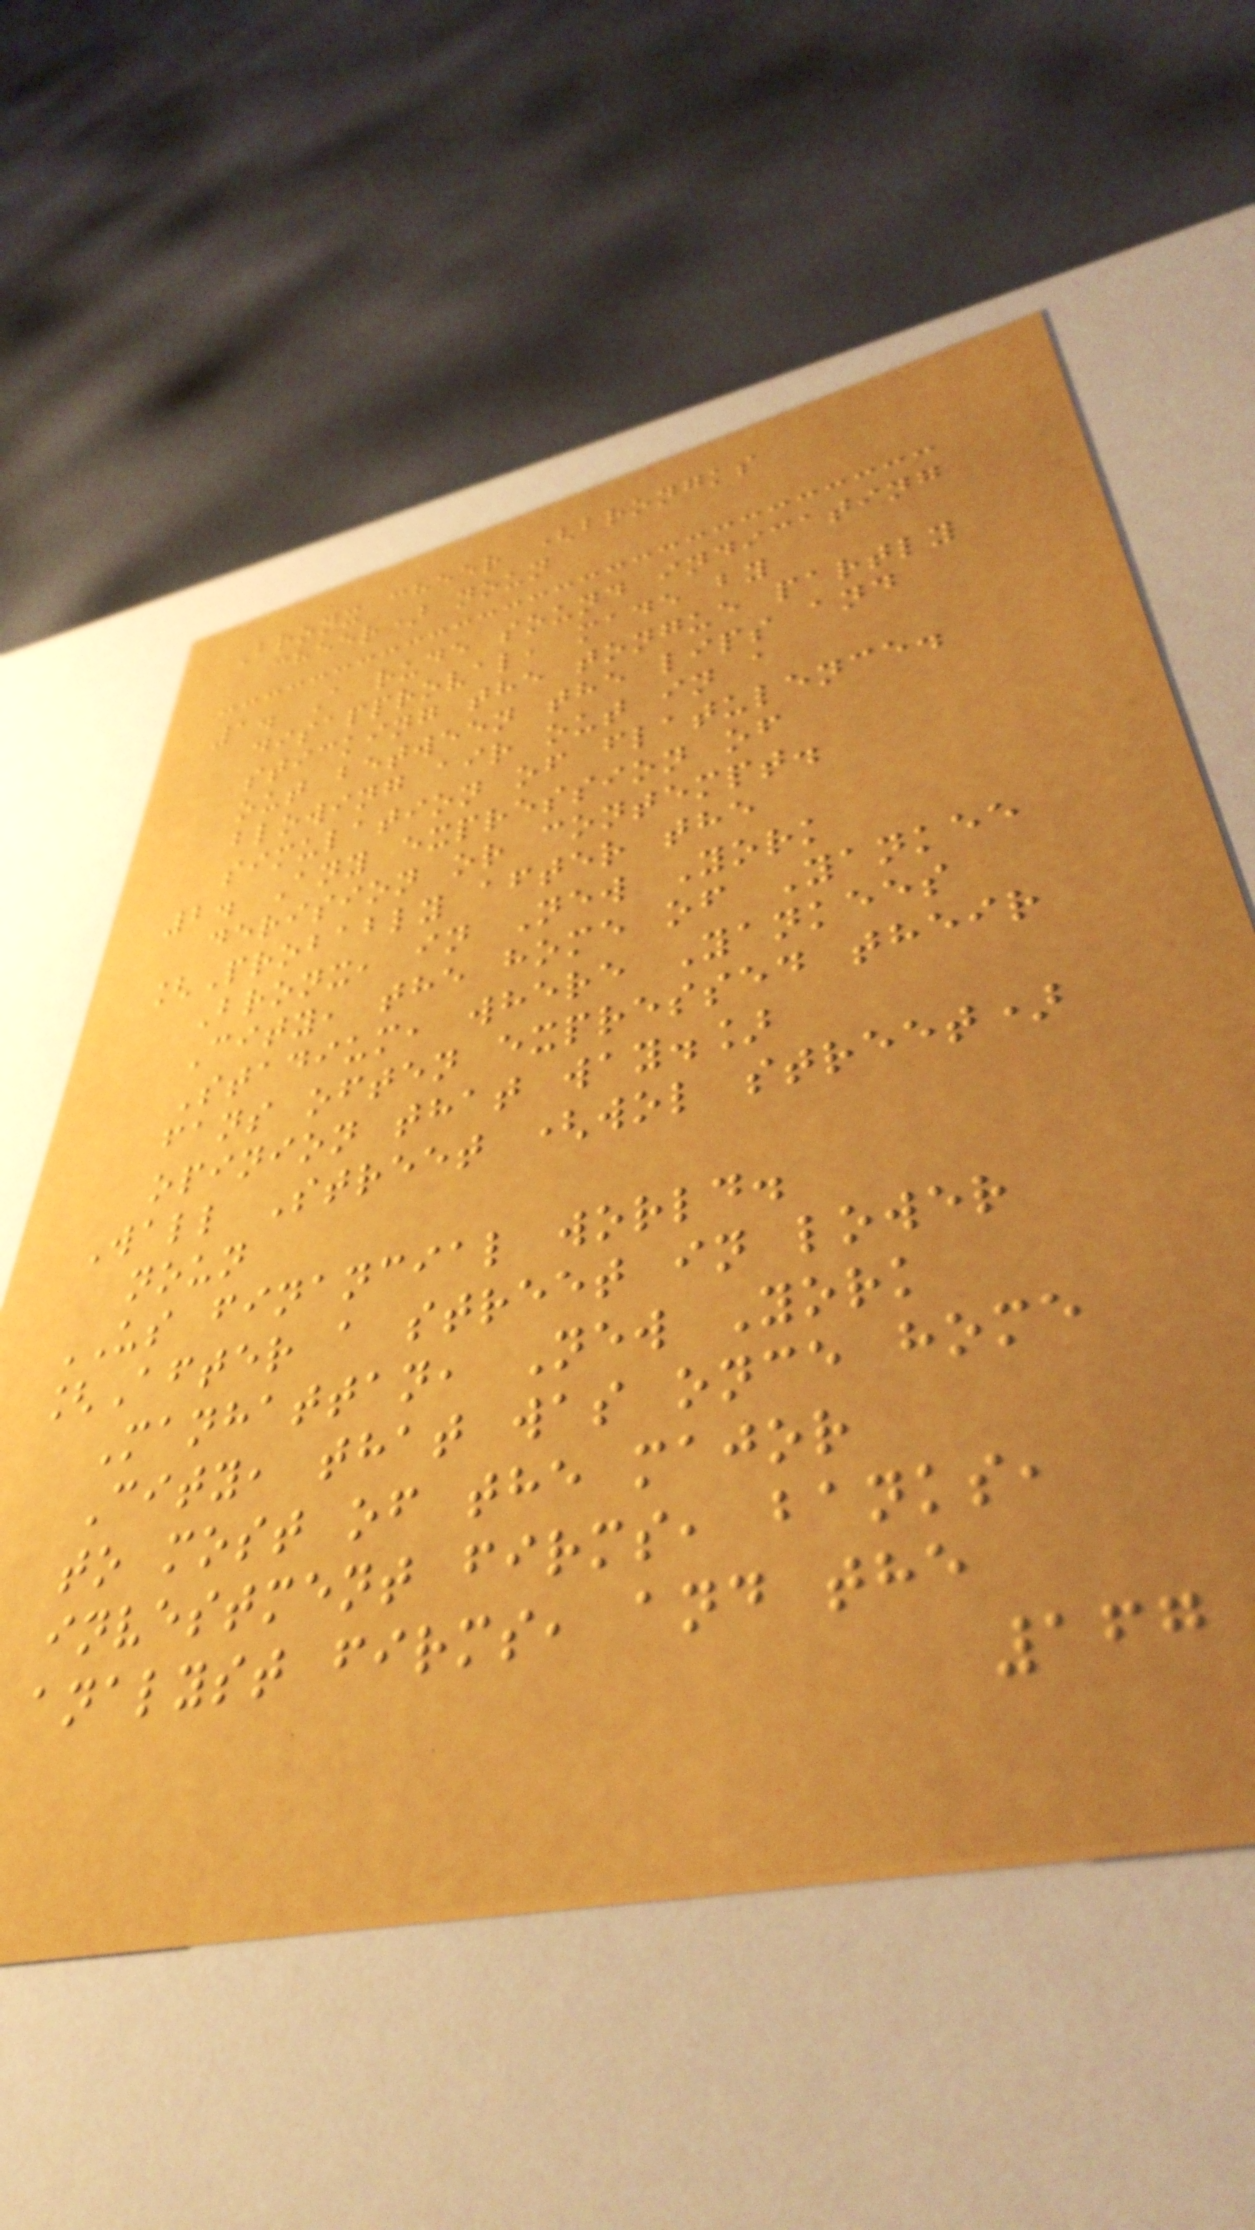Bronx cheer (brongks
cheer) noun
1. A rude sound indicating
disapproval, made by
sticking the tongue partly
out between the lips and
blowing air out in a
simulation of flatulence.
2. Any expression of
derision or contempt.
[Probably after the
Bronx, in New York
City, the home of Yankee
Stadium, where Yankees
fans often expressed their
opinion that way.]
Wall Street (wol street)
noun
US financial world.
[After a street in lower
Manhattan, New York
City, that was once home
to most of the major
investment firms, banks,
analyst firms, and the
167
